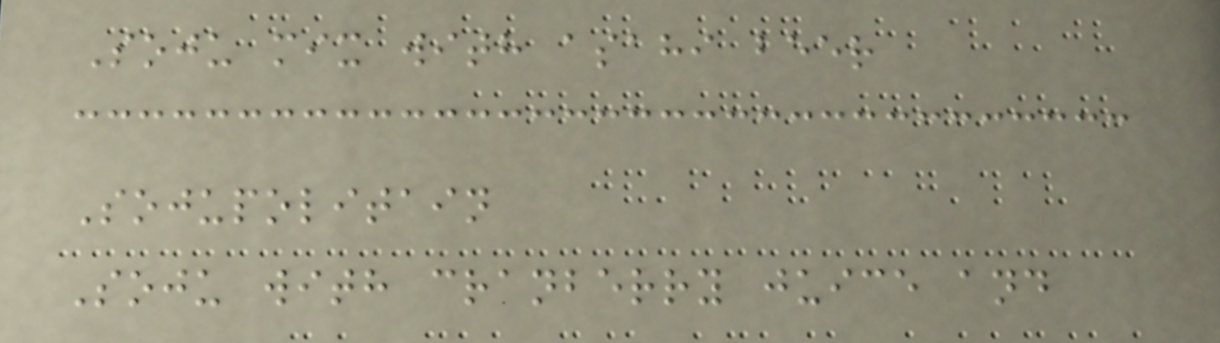Soju mix with asahi beer
Sojupolitain
Soju with cranberry juice and
